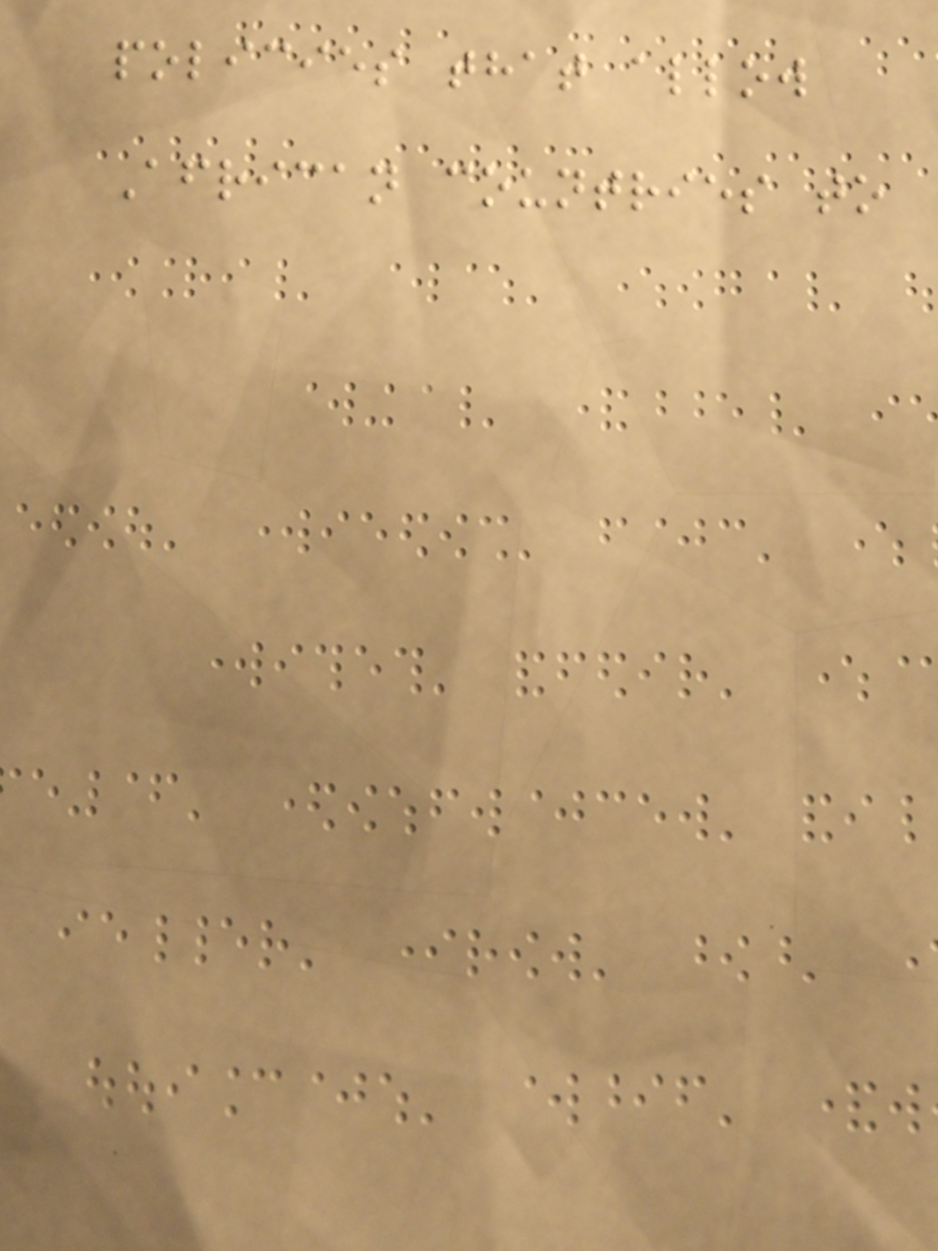policies that allow
African countries to
